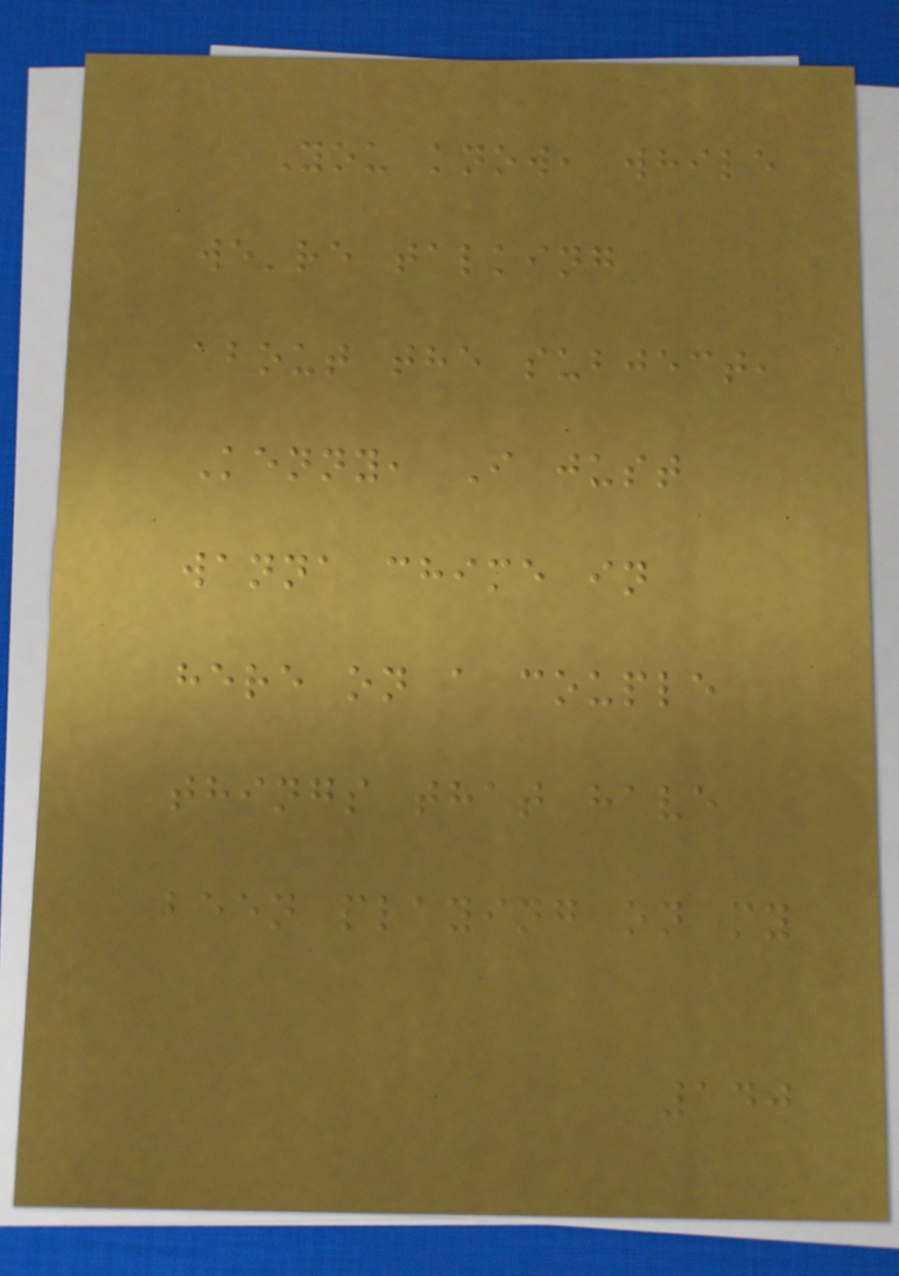You know, while
we're talking
about the subject,
Kenny, I just
wanna chime in
here on a couple
things that have
been playing on my
140
